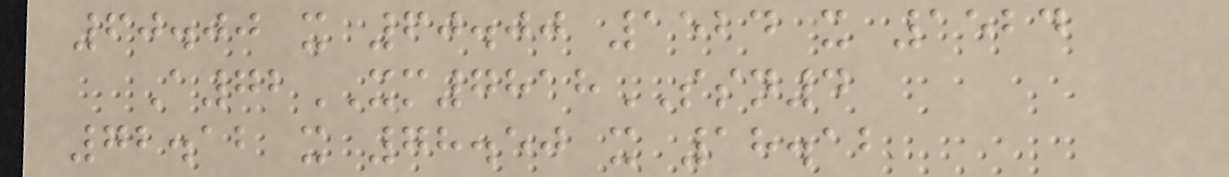60.00 x 60.00 1524 x 1524
A72XM7818SSN4
72.12 x 78.50 x 18.12
